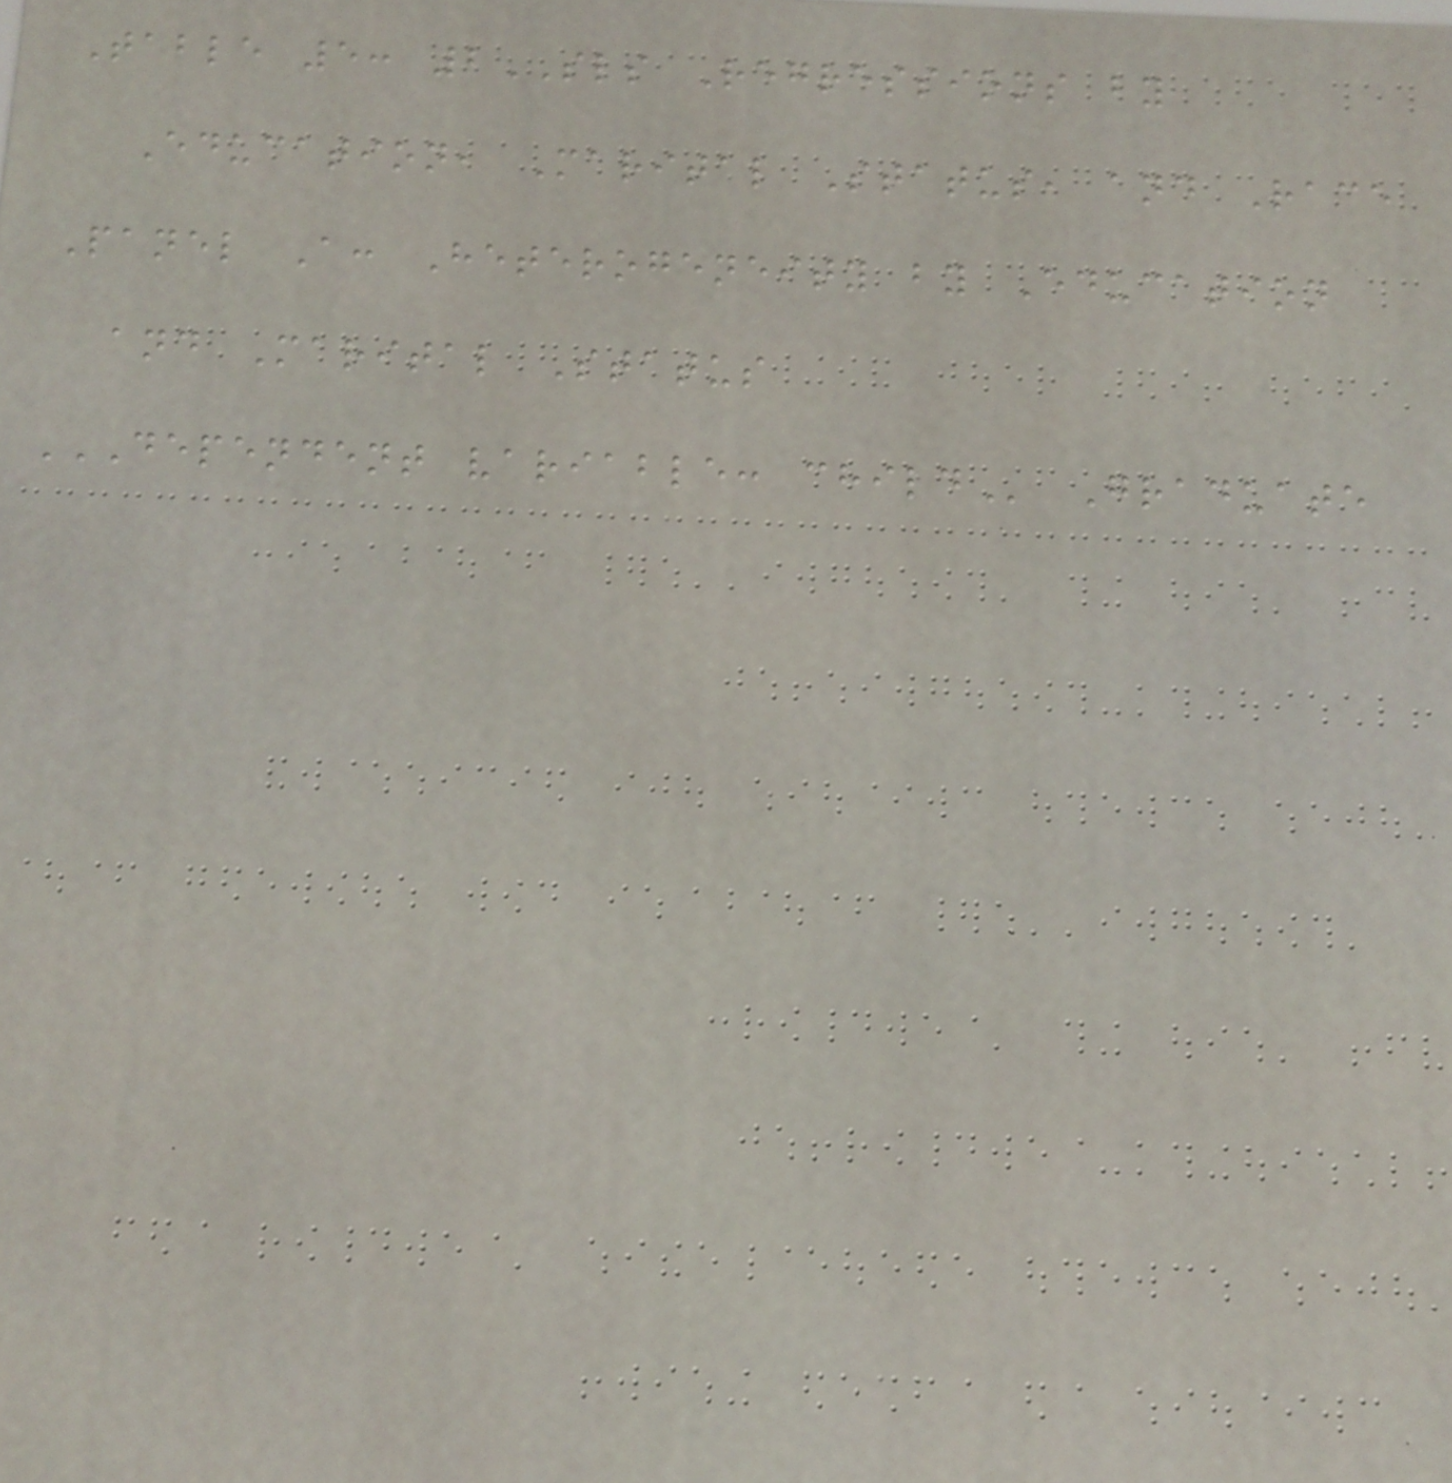Table 5: 2SLS Regressions by
Education, Marital Status, and Race
Panel A: Heterogeneity by Education
and Marital Status
DEPENDENT VARIABLE: CHILD Graduate
